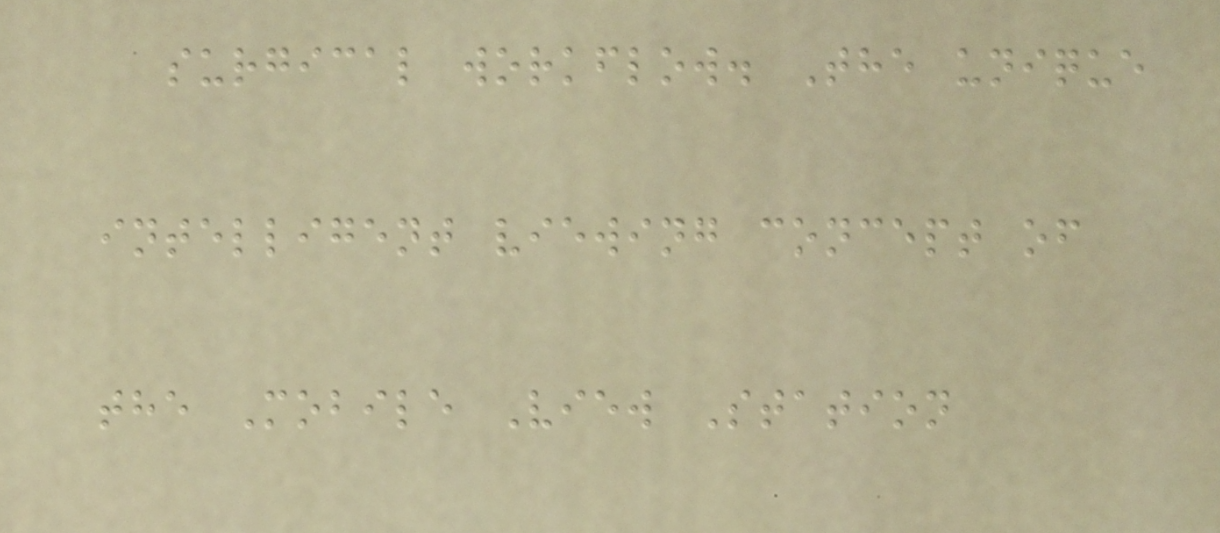surgical workflow. The unique
intelligent viewing concept of
the Mobile View Station
